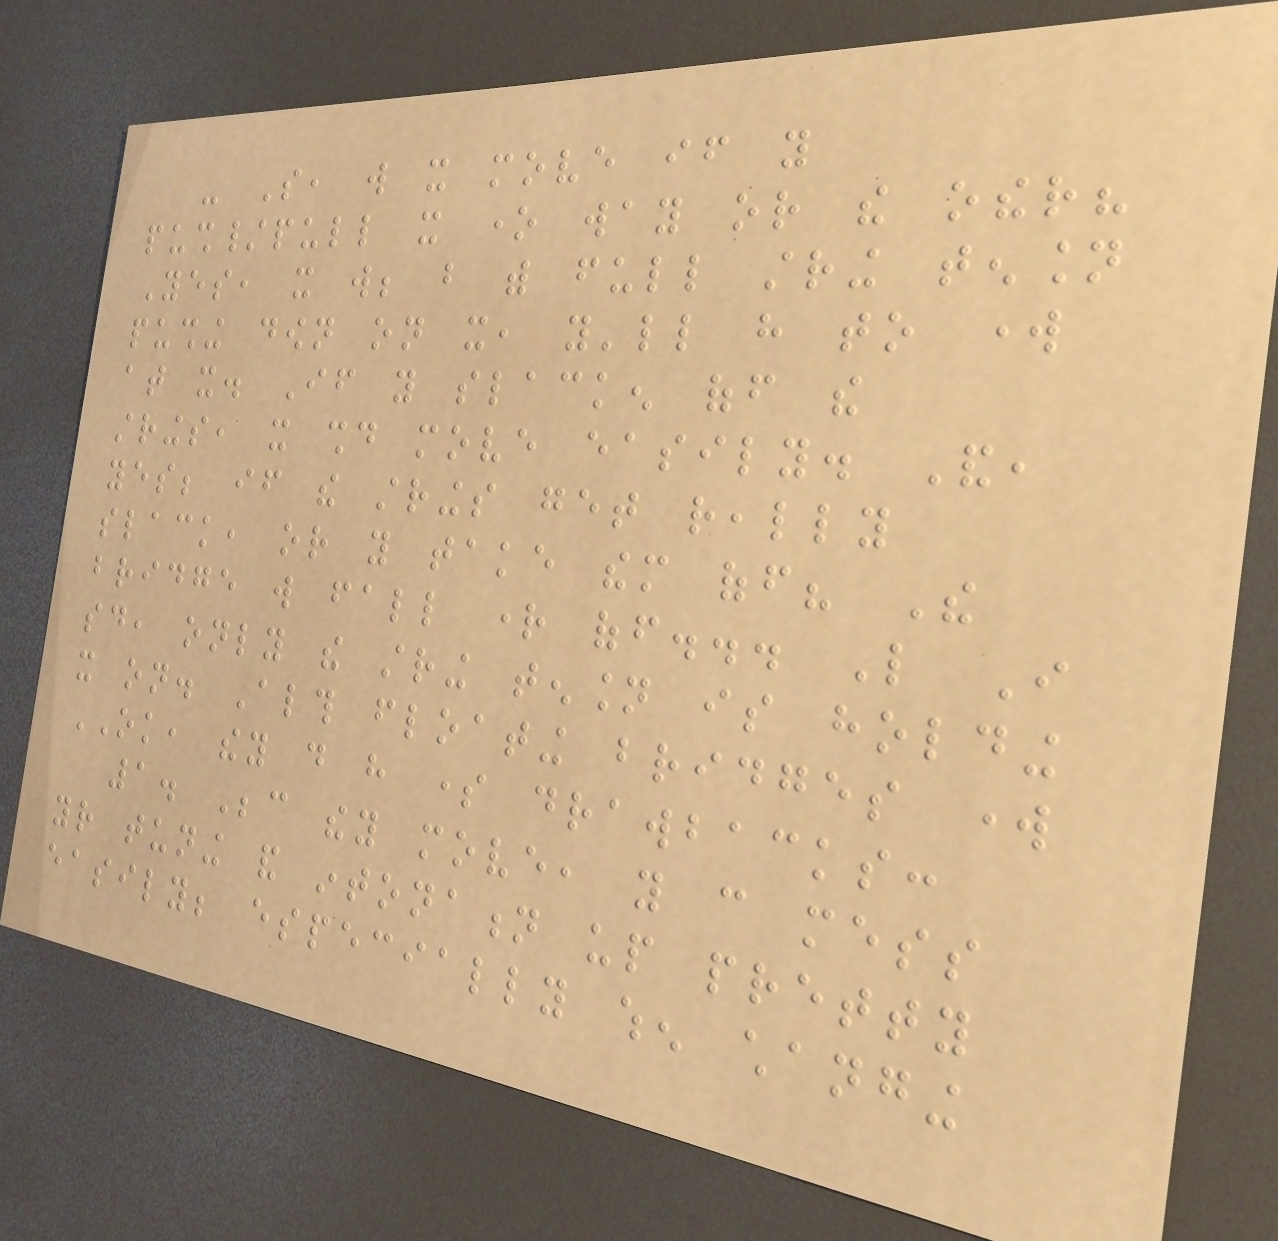- So, will it move if you
push/pull it one way or the other?
Yes, it will; but with full string tension
pushing down on it, you'll have to work
at it. If you slacken off the
strings, it should move easily. And,
yes; if the strings get really
slack, or you take them off? The
bridge will fall right off... Like I
said, only the string tension is holding
it on. Although floating bridges work
OK, they do have some drawbacks:
1. Because they move, you can mess
your tuning and intonation up pretty
easily; especially when changing
